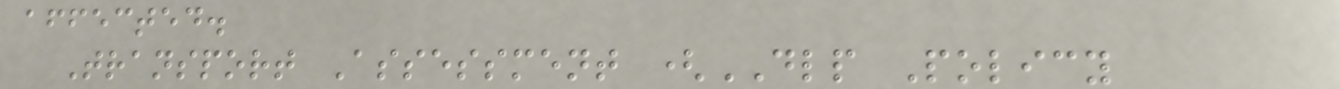affected.
Transport Assessment (DLP Policy
